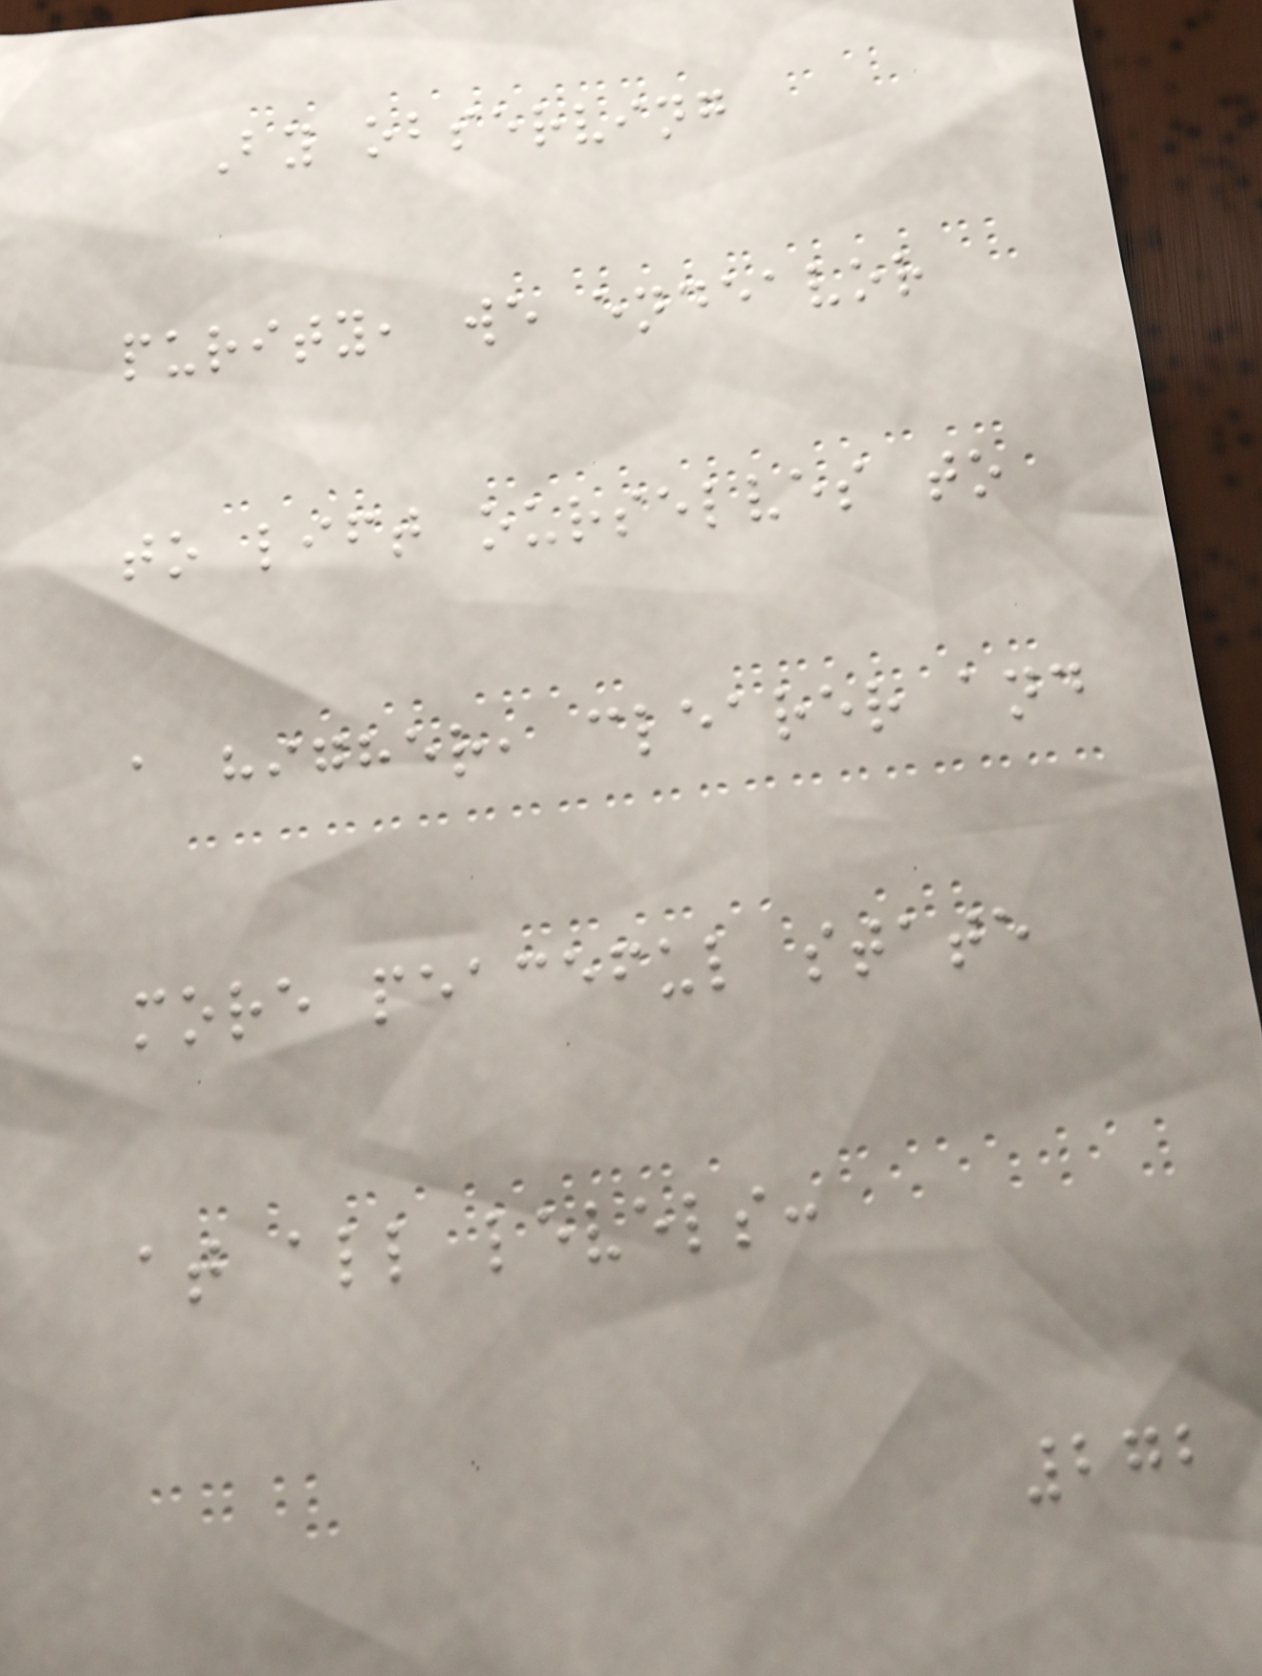By observing
purity, we endeavor
to lift ourselves to
a higher, clearer and
more peaceful state
at all levels:
272
